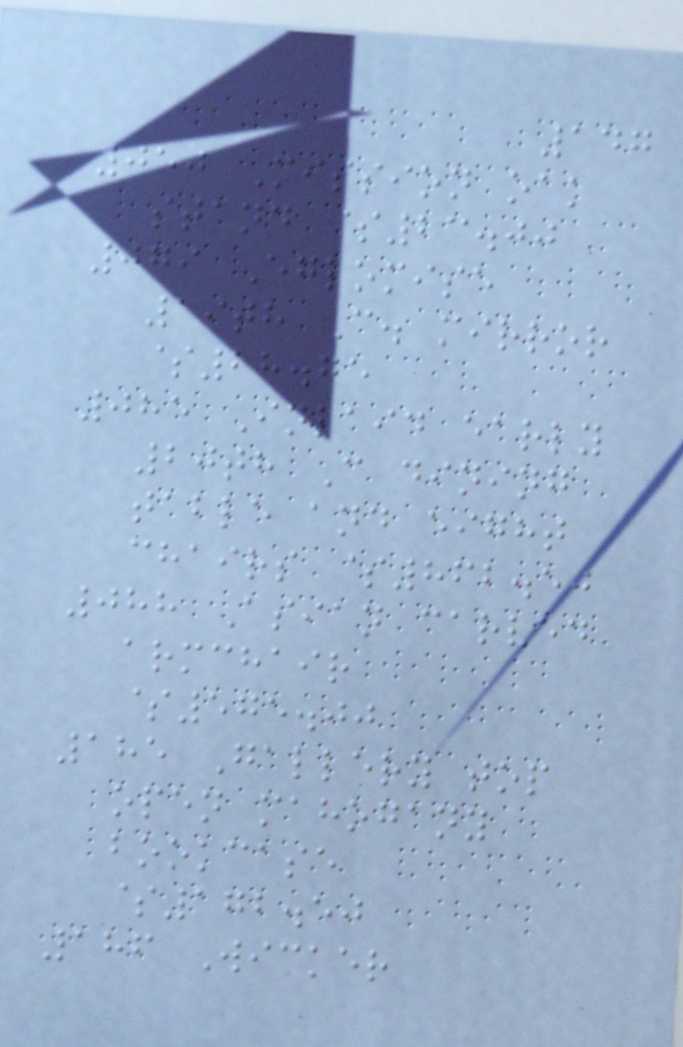147
050 Mission oak
stand $23.00
079 Eglomise
19th C. mirror
$28.75
085 Inlaid early
20th C dining
table and eight
chairs $862.50
088 Asian carved
armchair
$575.00
185 Gallery top
open mahogany
bookcase
$172.50
186 Wicker
